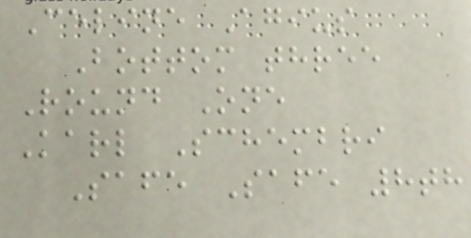Celine Agius
Bottom three
Round One
Karl Schembri
Safe Safe 8th
